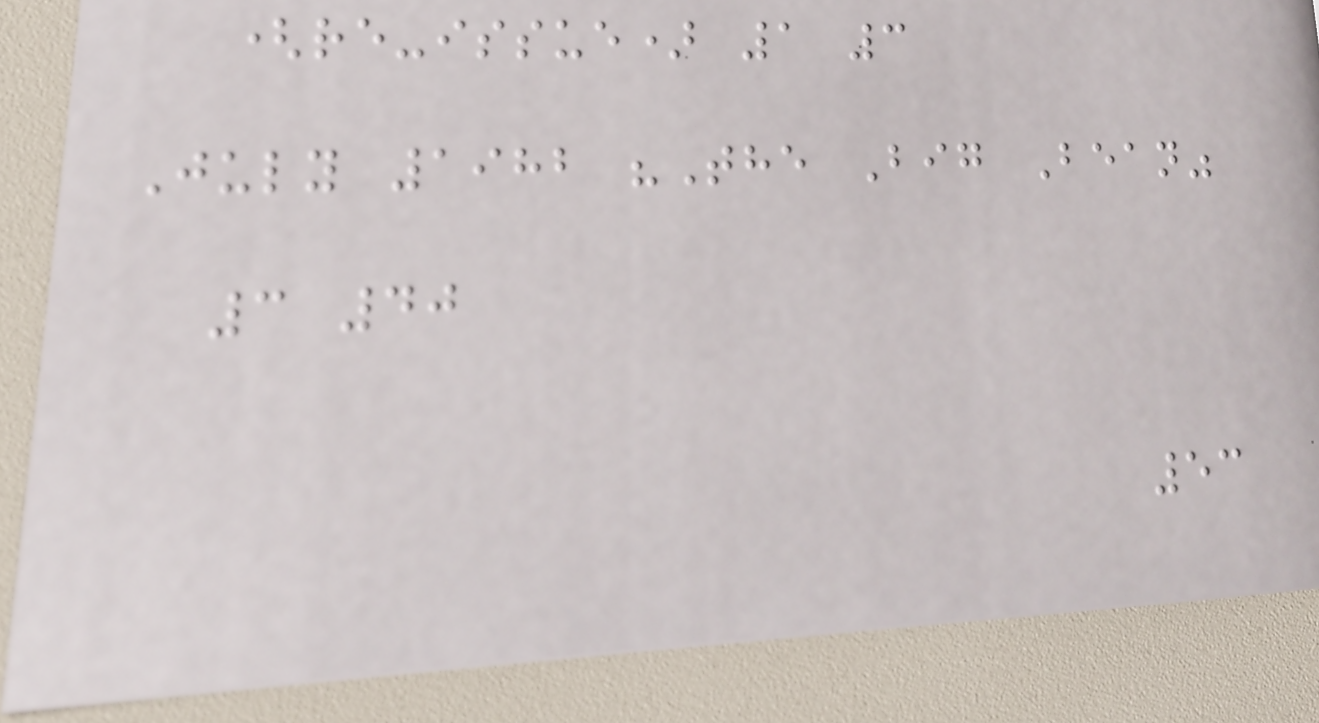(re-issue) 1 3
July 1982 "The Big Bean"
3 40
53
